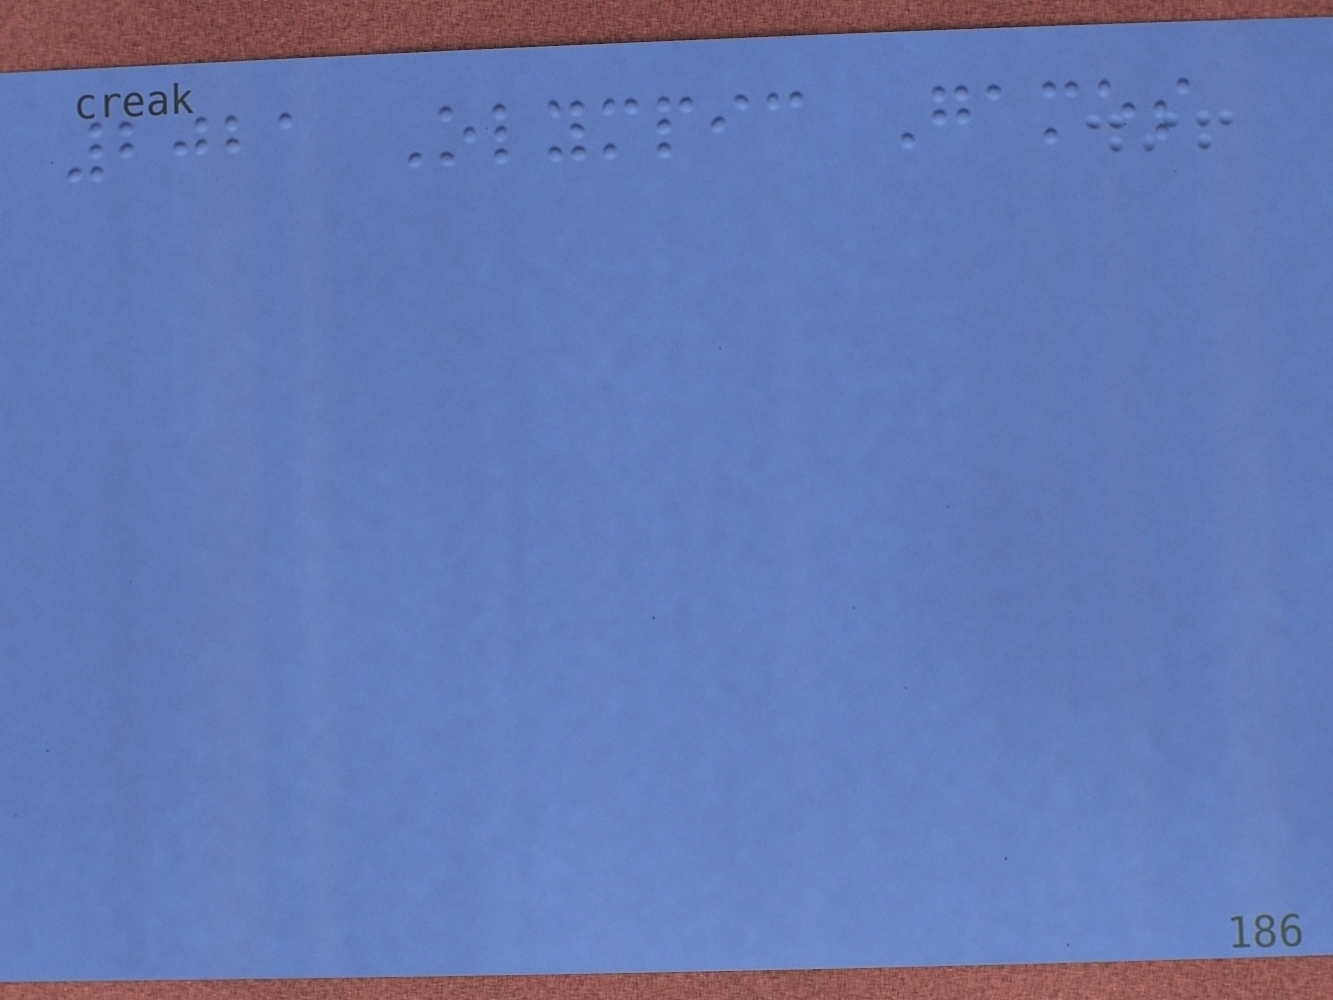2021 Olympic Games
